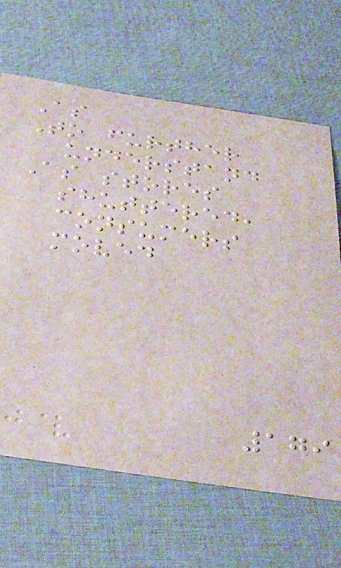As
To further
understand
As stores
shuttered,
consumers
moved
179
